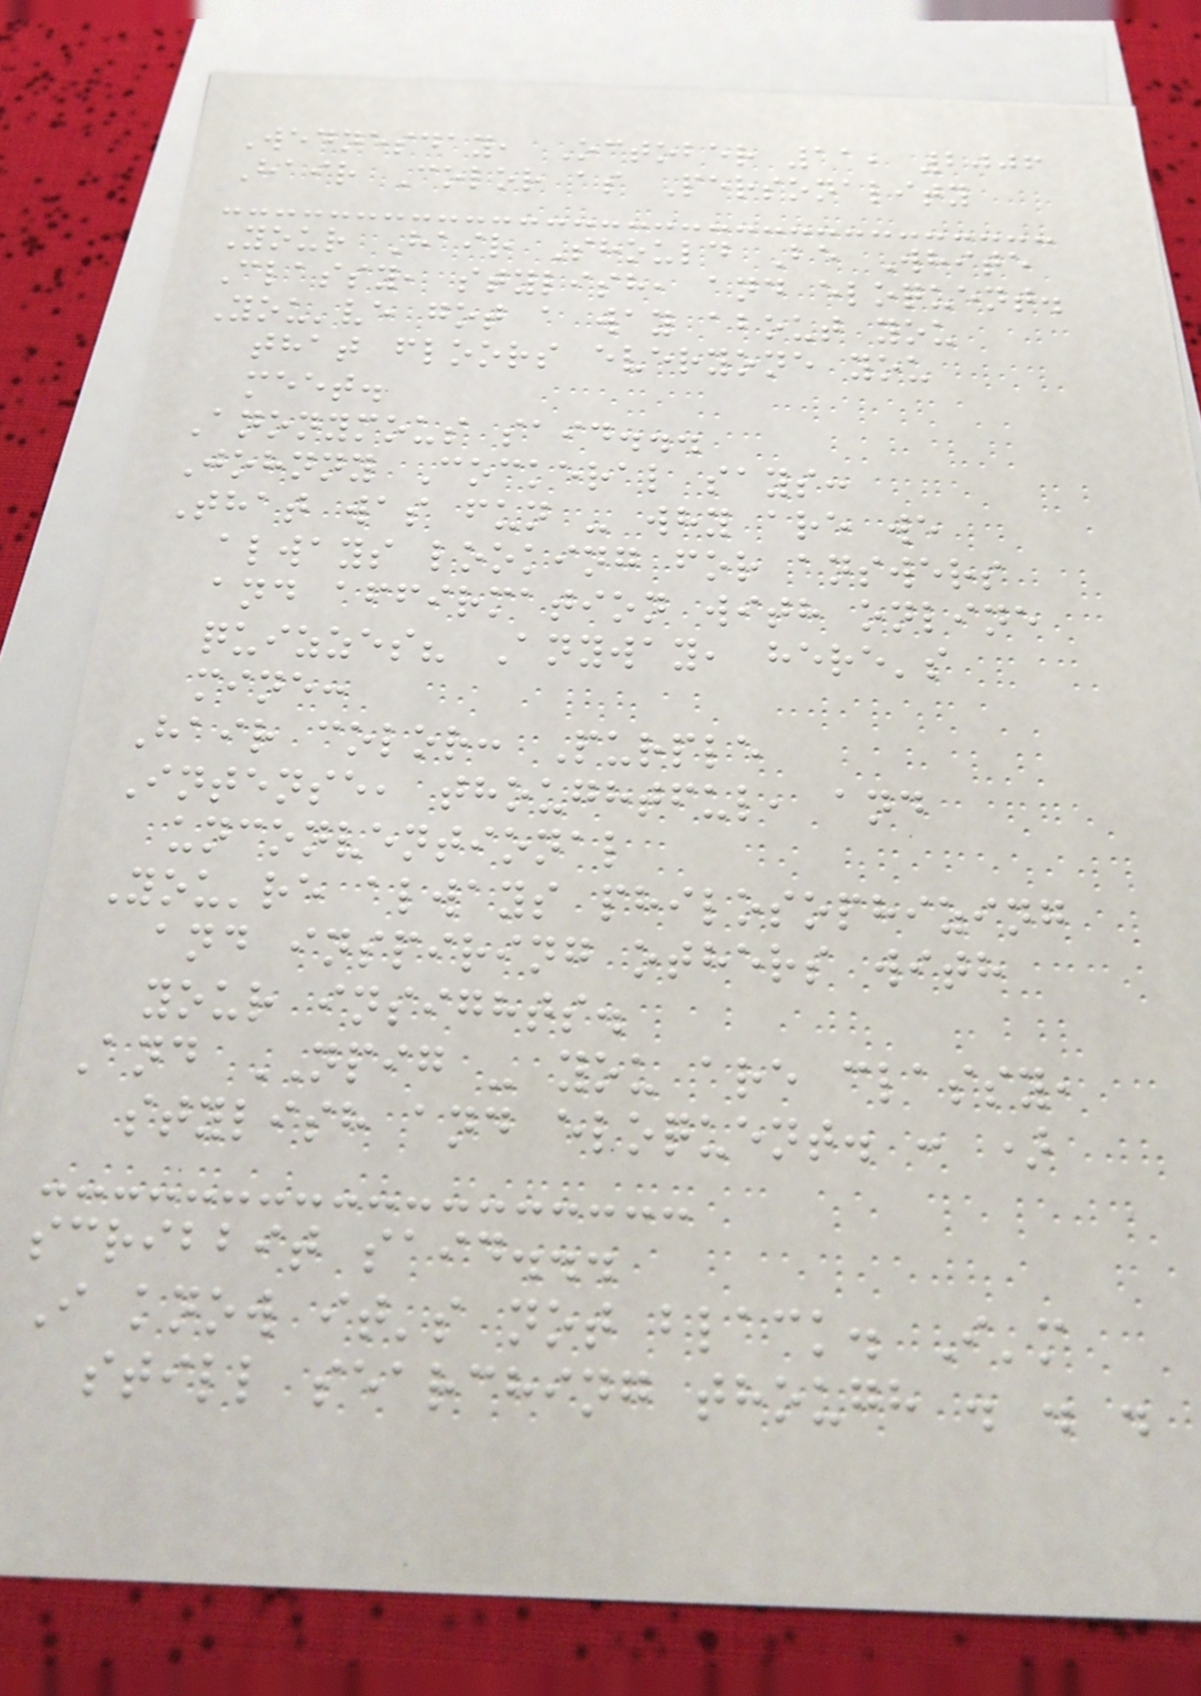Wednesday, October 11, 2006
Hair Color as Personality
Your Hair Should Be White
Classy, stylish, and eloquent.
You've got a way about you
that floors everyone you
meet.
Anonymous said...
Johnny Cockeral says:
That was fun - why are we
always looking for answers
and affirmation with online
quizzes? Anyway, here's
mine:
Hair color: Purple
Intense, thoughtful, and
unconventional
You're always philosophizing
and inspiring others with
your insights.
And NPIG - you are classy,
stylish and eloquent. : )
scribbit said...
I know it's not black. I'm
still searching though . . .
